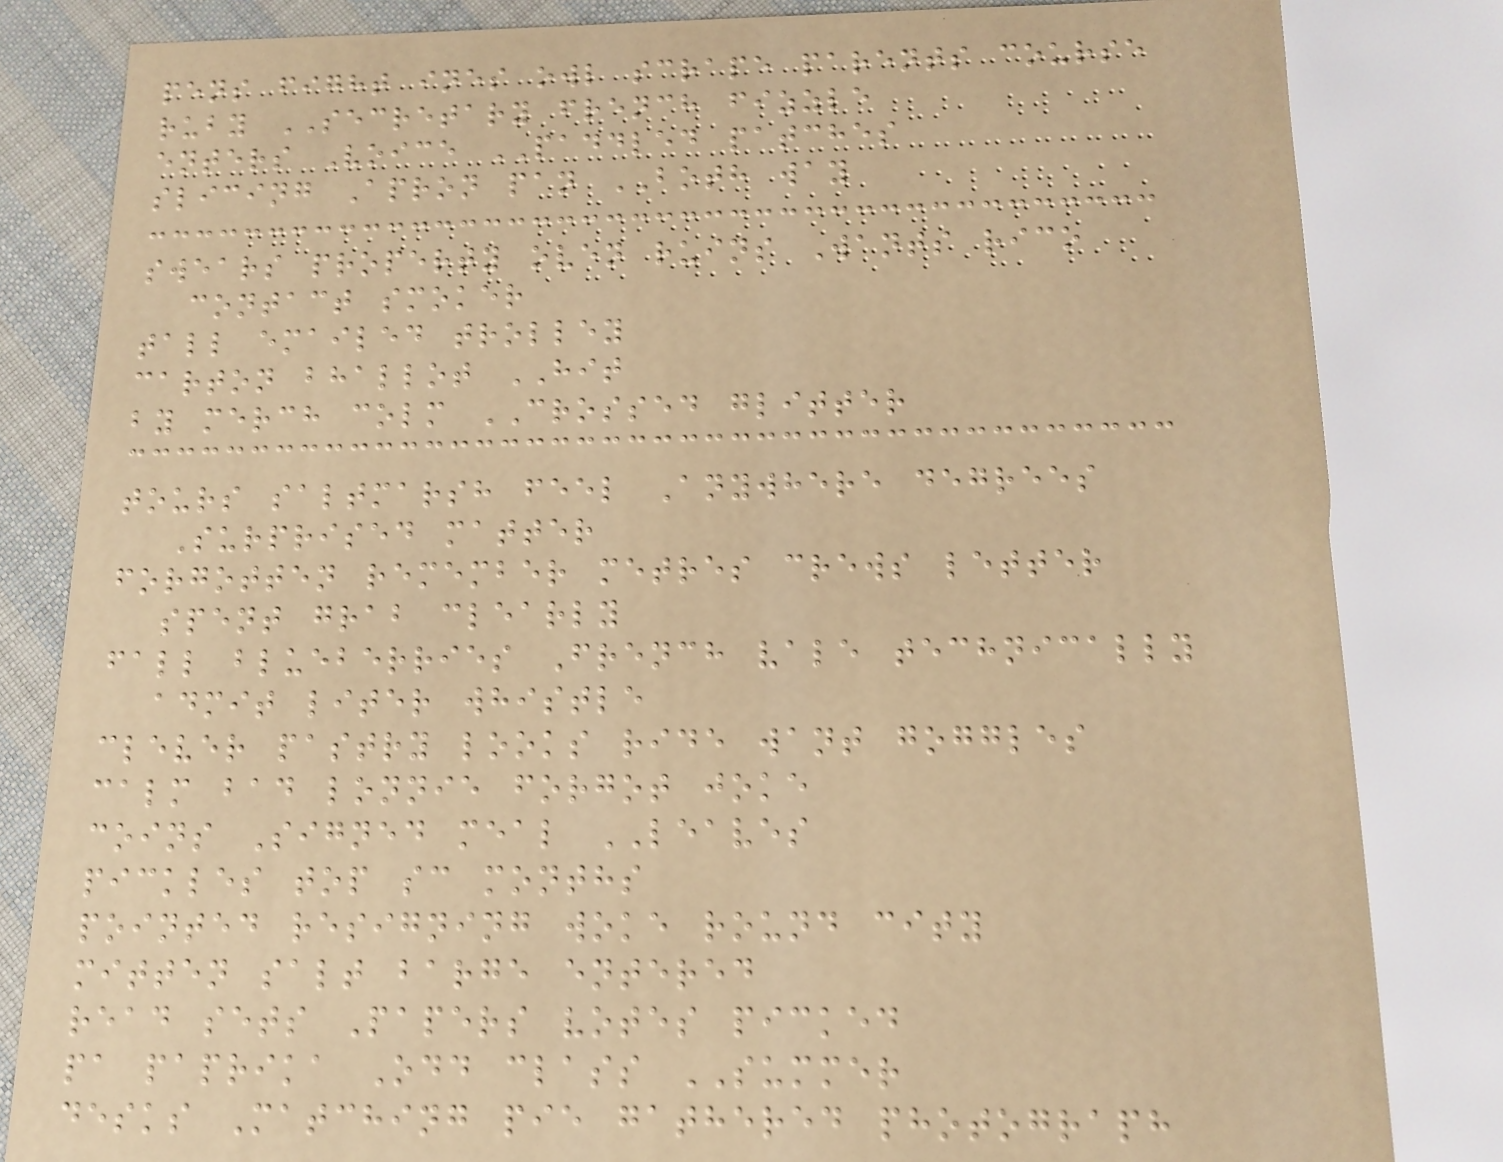pens fight ines owl scrape parents course
ruby SECRETARY french fizzle
enters Voice PADDLED patches
slicing Apron pan BOTH way
swears property oven ruins Wants rico
contact smoker
tall emailed trolley
carton bhallot HIT
by merch colm CROSSED glitter
tours saltmarsh feel Anywhere degrees
Surprised matter
forgotten remember metres crews letter
spent grab clearly
fall blueberries French vale technically
admit liter whistle
clever pastry looks ride want goggles
calm bad lonnie forgot joke
coins Signed meal LEAVES
pickles top sc months
pointed resigning woke round city
mitten salt barge entered
read sets Papers votes picked
pa paprika Odd class SUMMER
desks Matching pie gathered photograph
